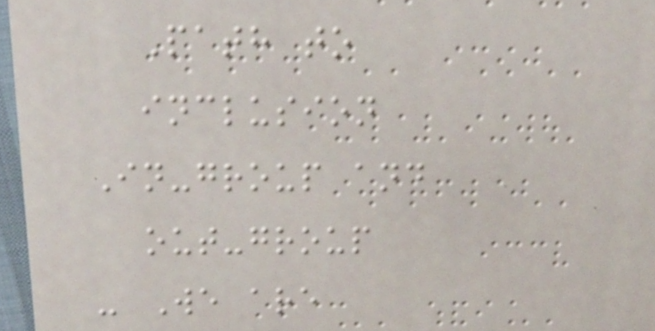Path to
inclusion
In-group and
out-group
- We are
